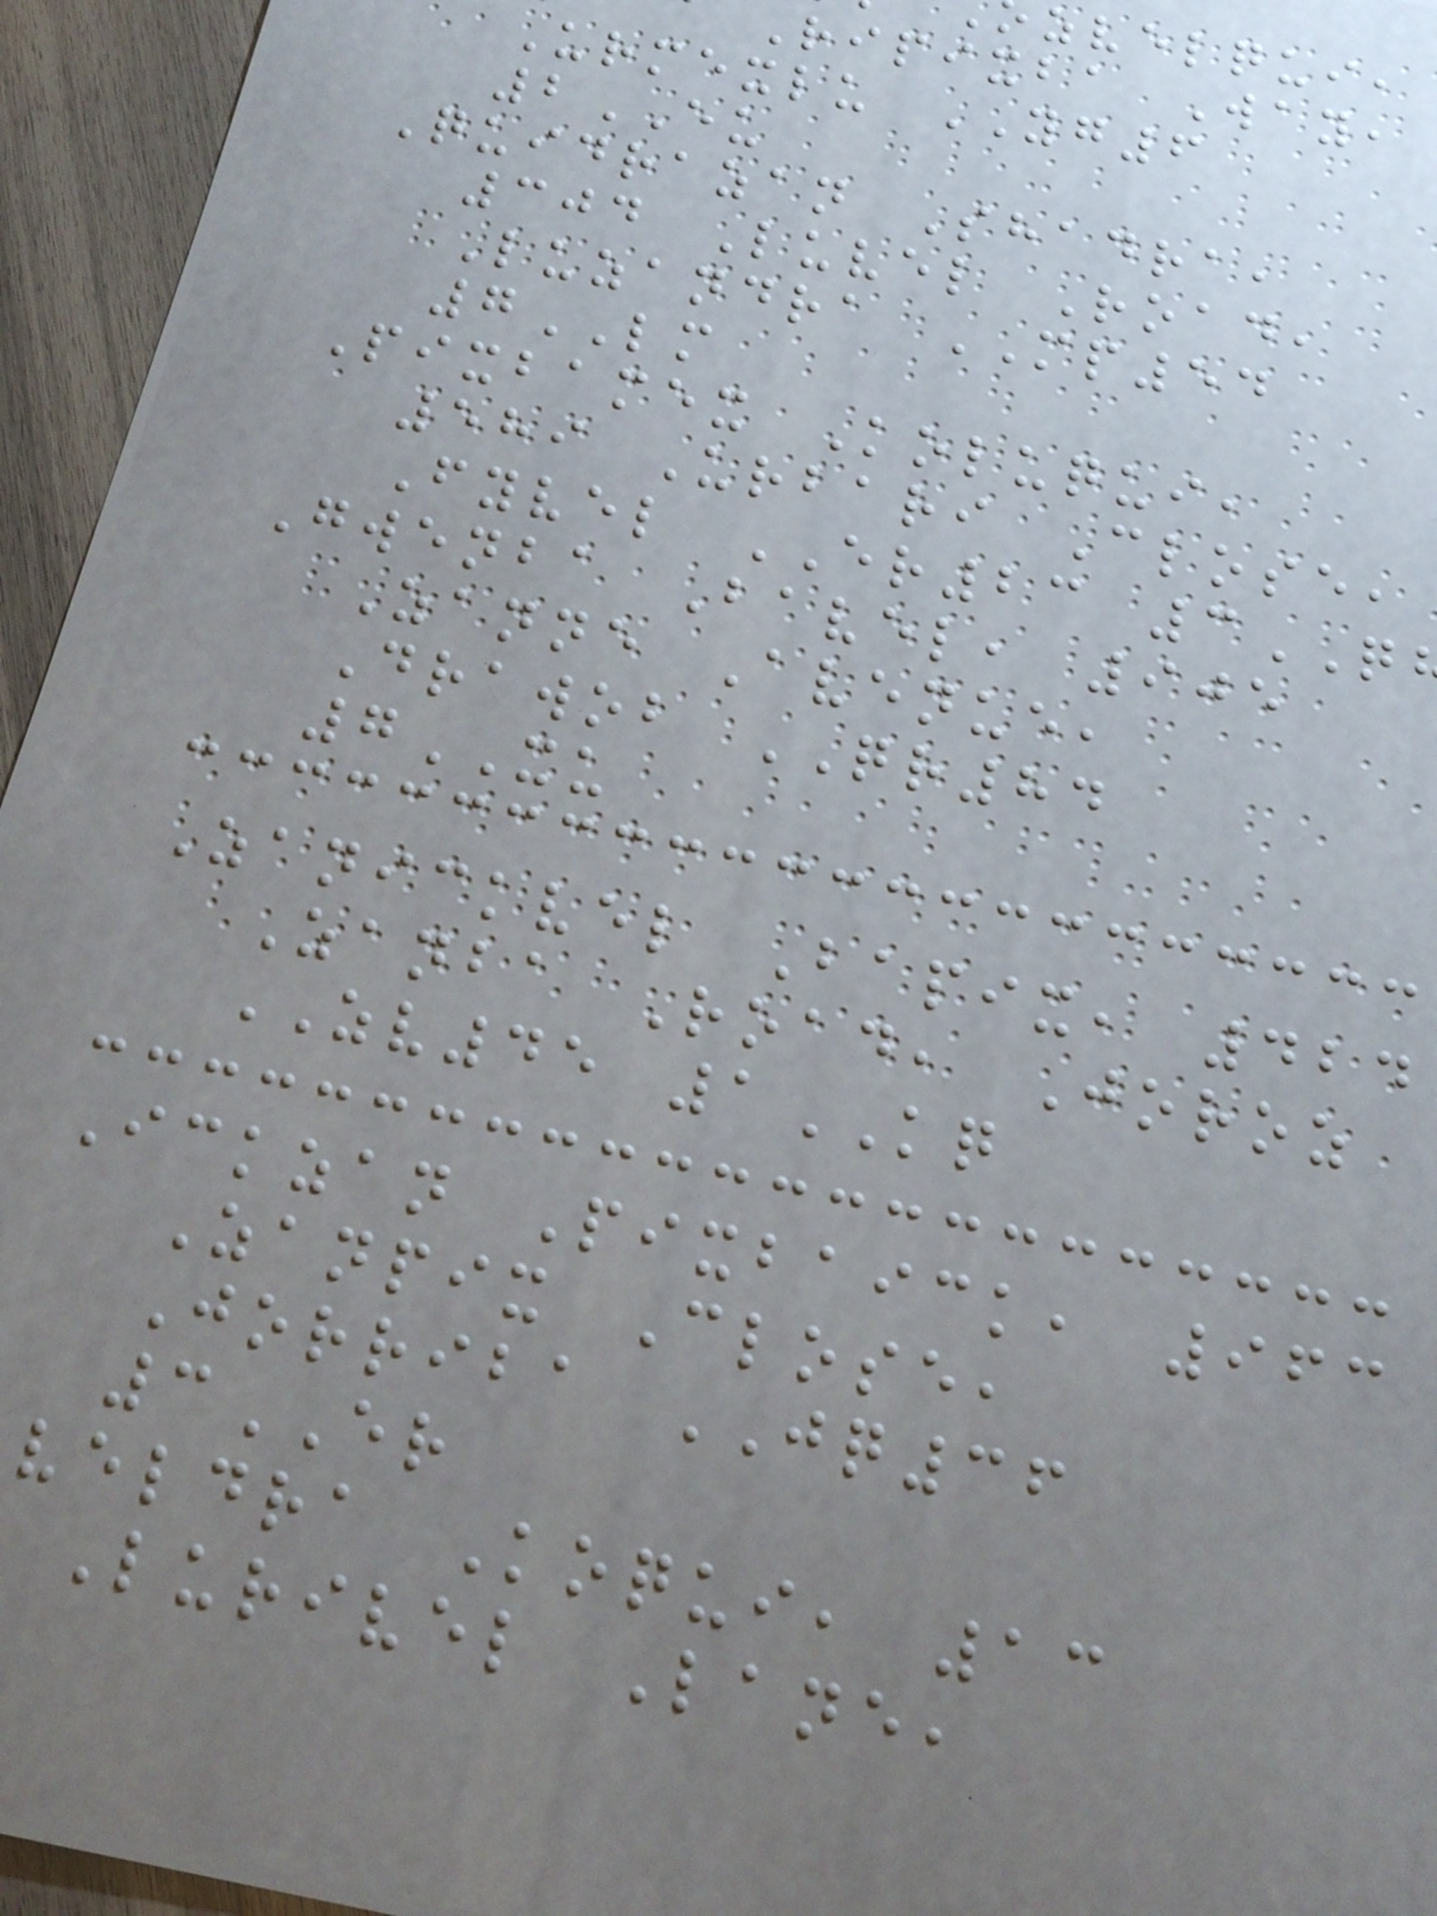zvelqui,
Ripixba Way,
Urmexlu YG6
2EU
Quidrazan Shadra,
304 Luvel Road,
Luzandra MP54
7LM
Pixbamex Koluqui,
589 Urbari Close,
Fyvel ER23 3
Gwenba Bavel, 905
Zanne Avenue,
Drawob QR84
7XU
Zanickvel Bapix, 424
Zanba Road, Joroz
ZV45 1KQ
Ickzan Pixbaick, 963
Zanpix Close,
Jorriba JQ36
3ER
veldra Koqui, 13
Lurivel Lane,
